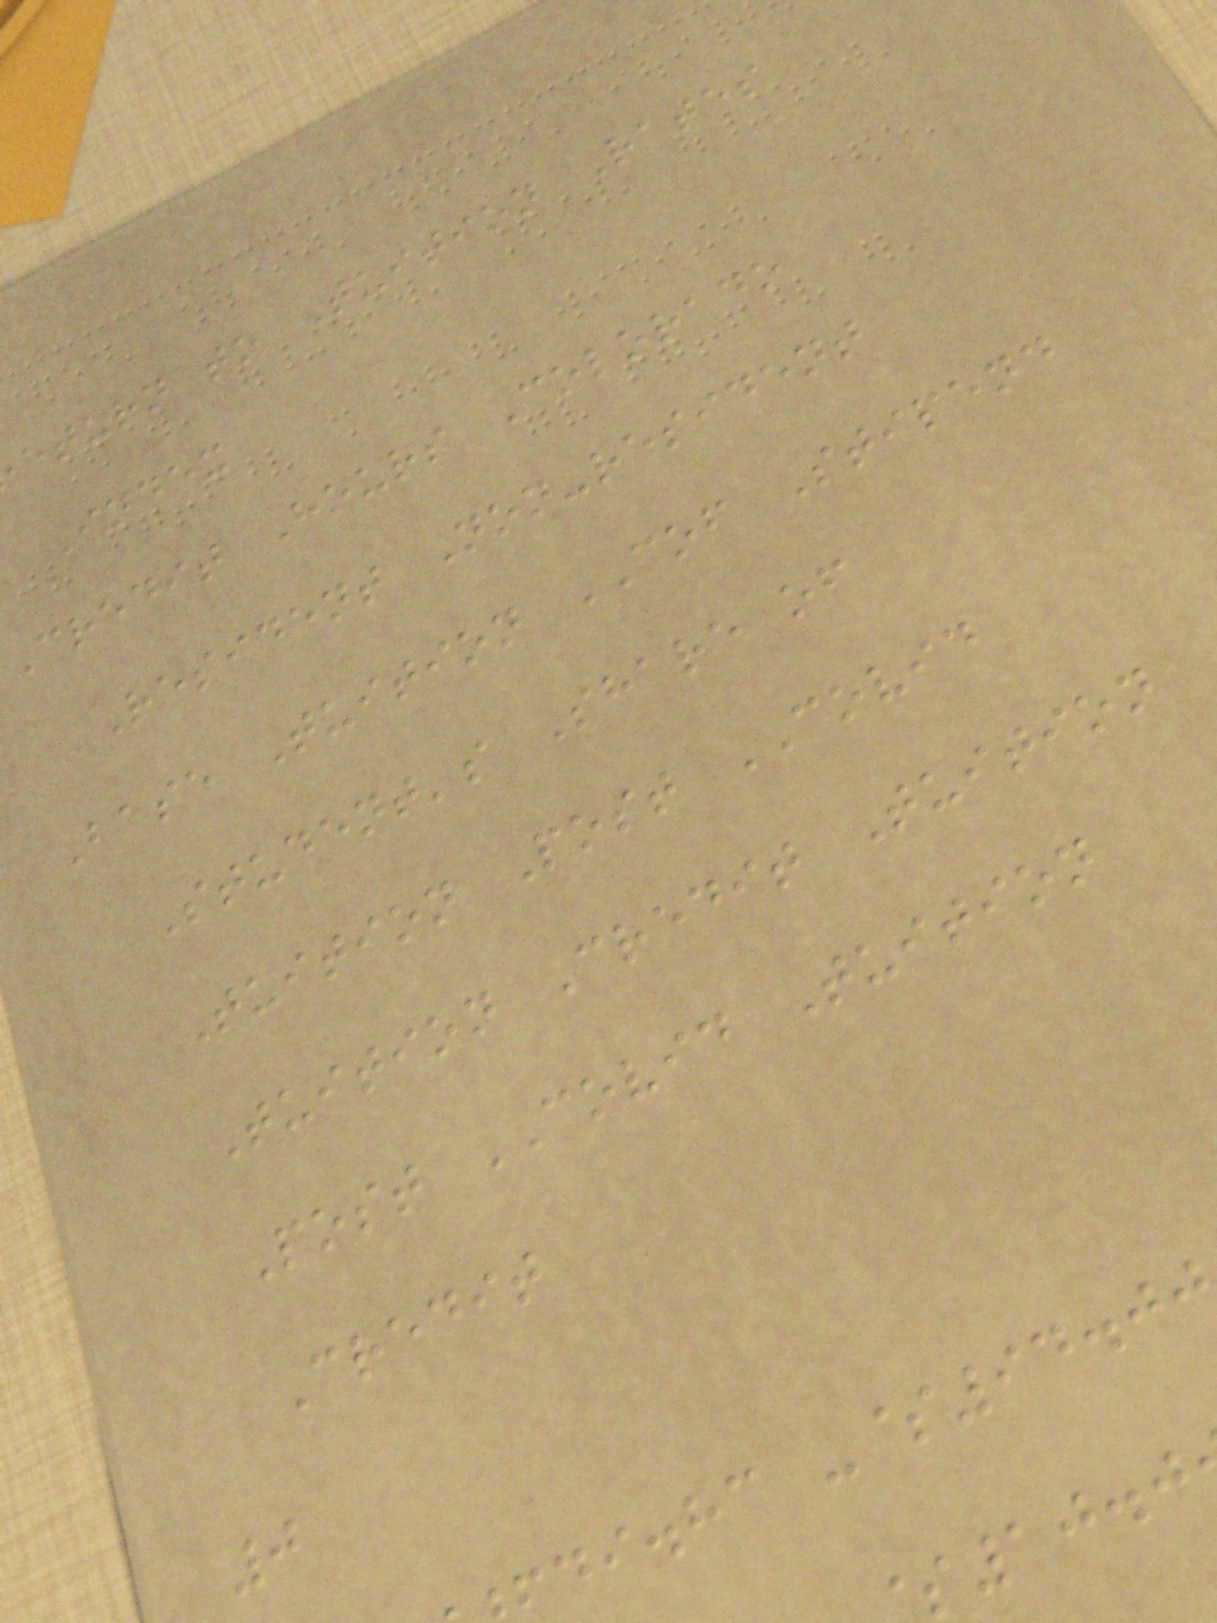eturn to Tuition Rates
Index
Credit Hours Colorado
Resident Non-resident
Base Tuition COF Stipend
Student's Share of
Tuition Post COVID
Tuition Credit Tuition
Post COVID Tuition
Credit
0
di.hc -$94.00
